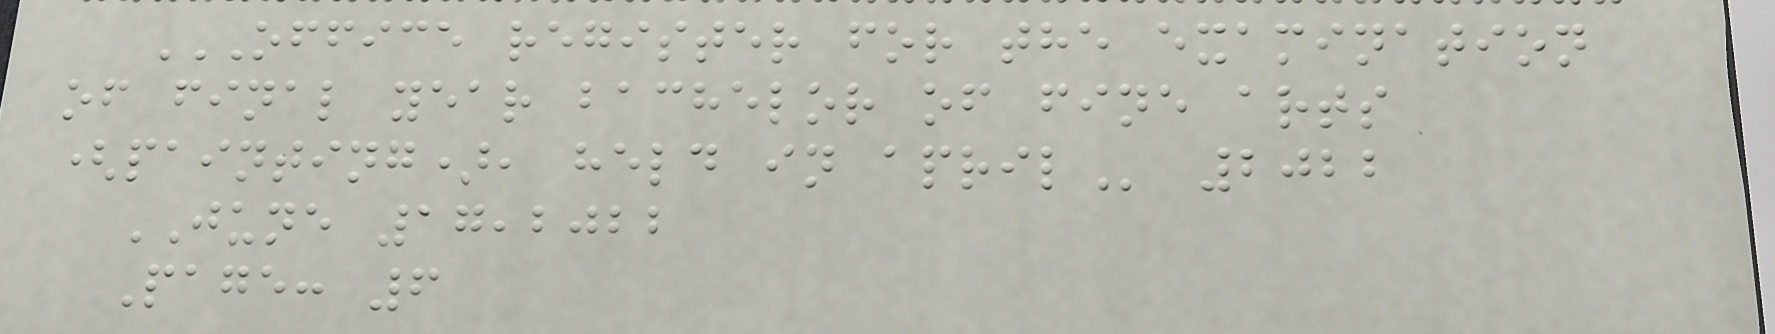OFFICE REGISTER FOR THE EXAMINATION
OF FINAL YEAR BACHELOR OF FINE ARTS
(PAINTING), HELD IN APRIL 2022
JUNE 17,2022
Page: 6
